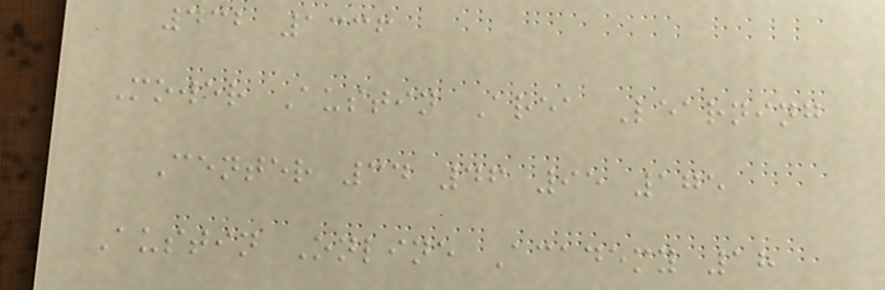432 1336
Mower Austin Area Learning
Center 34 46 95 175
Austin Online Academy 18
